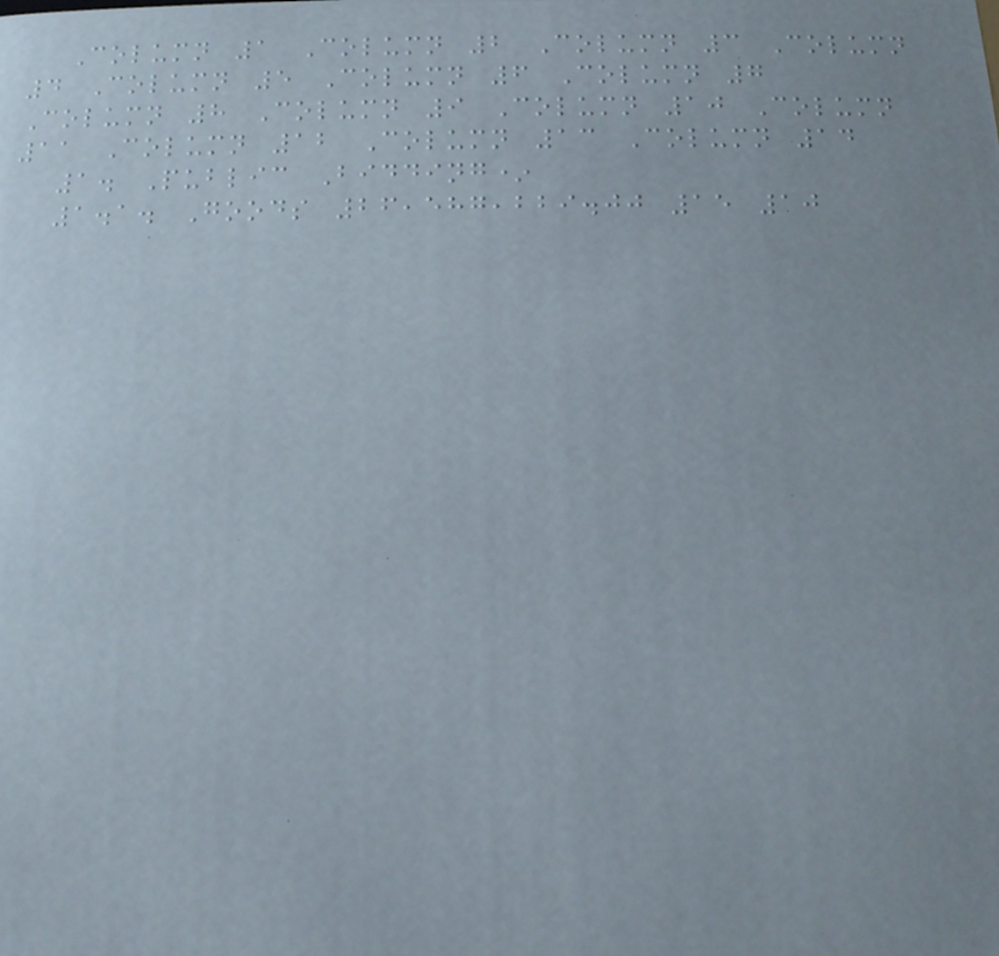Column 1 Column 2 Column 3 Column
4 Column 5 Column 6 Column 7
Column 8 Column 9 Column 10 Column
11 Column 12 Column 13 Column 14
1. Public Bidding*
1.1. Goods 26,587,229.00 15 10
